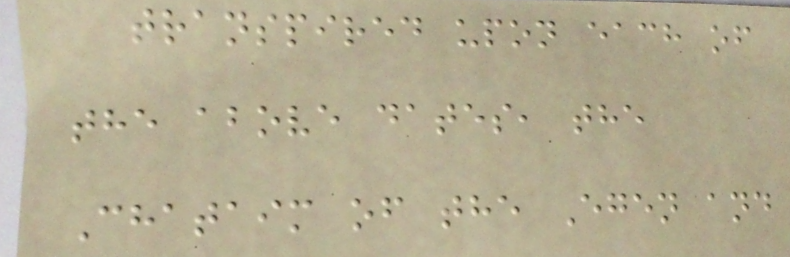transpired upon each of
the above dates, the
Chataim of the Egen and
